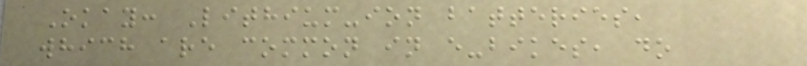Okay: Lithium-ion batteries,
which are common in e-bikes, do
